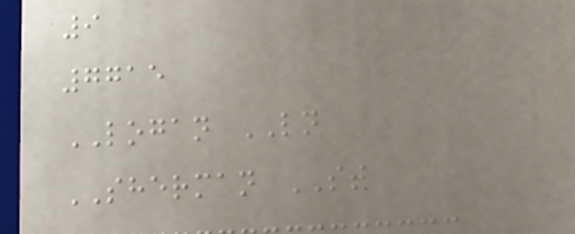9
7715
LOGAN LN
SHERMAN ST
